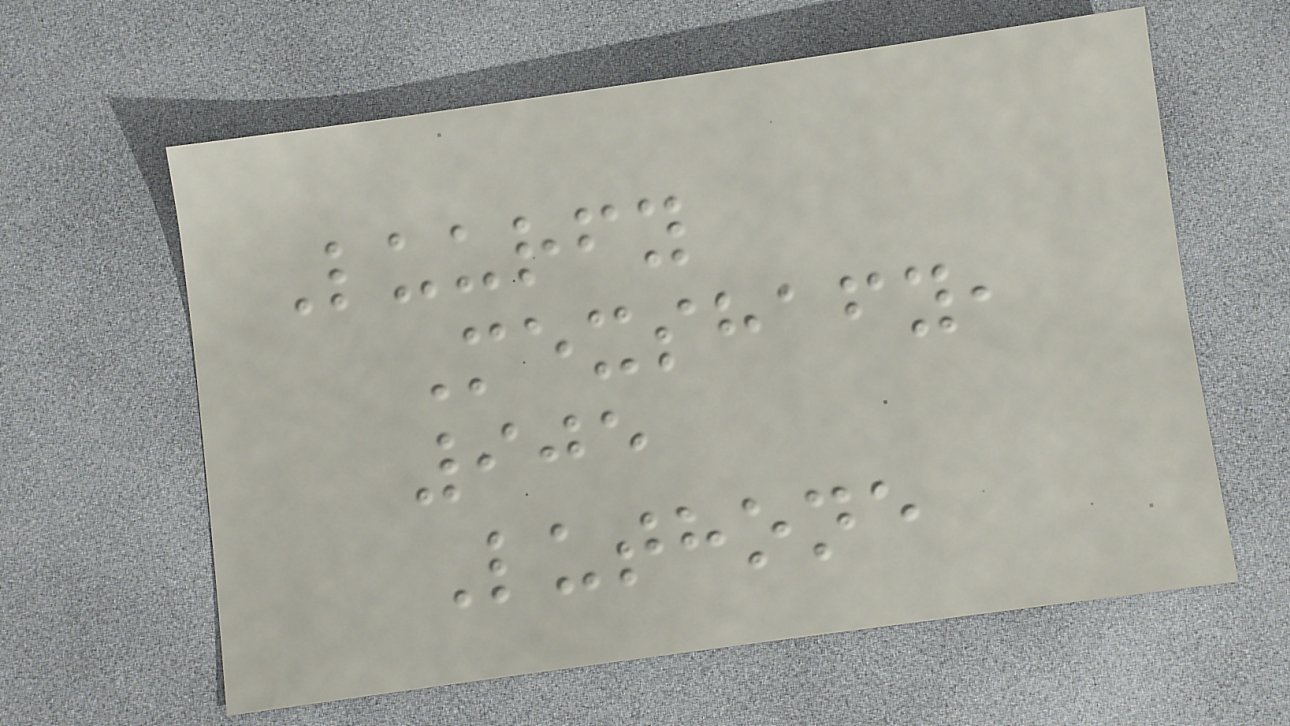Luurfy
Mexshafy,
905
Luthone
